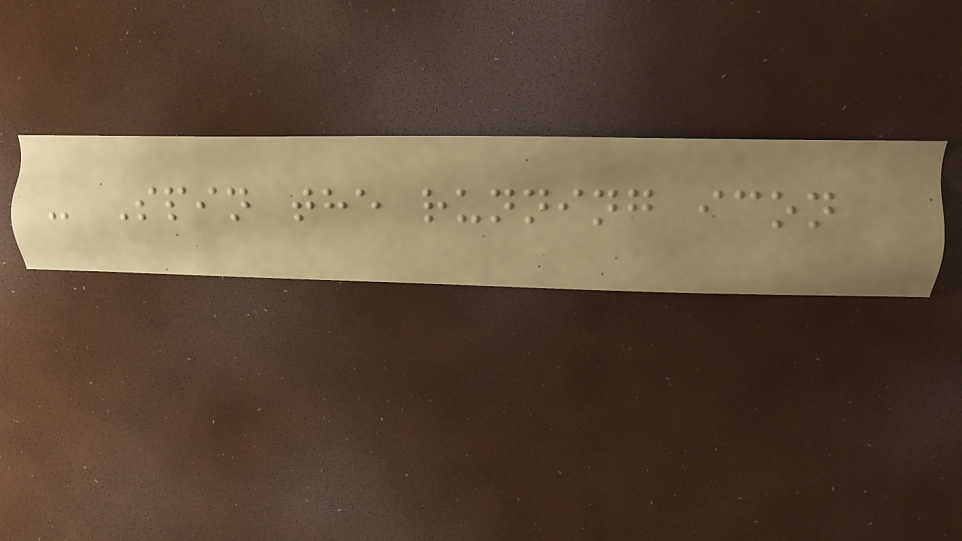- Spin the running icon
